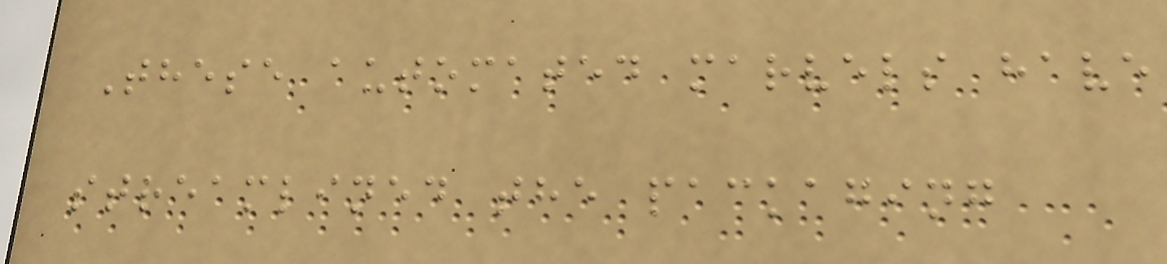These automated marvels have
streamlined the packaging
